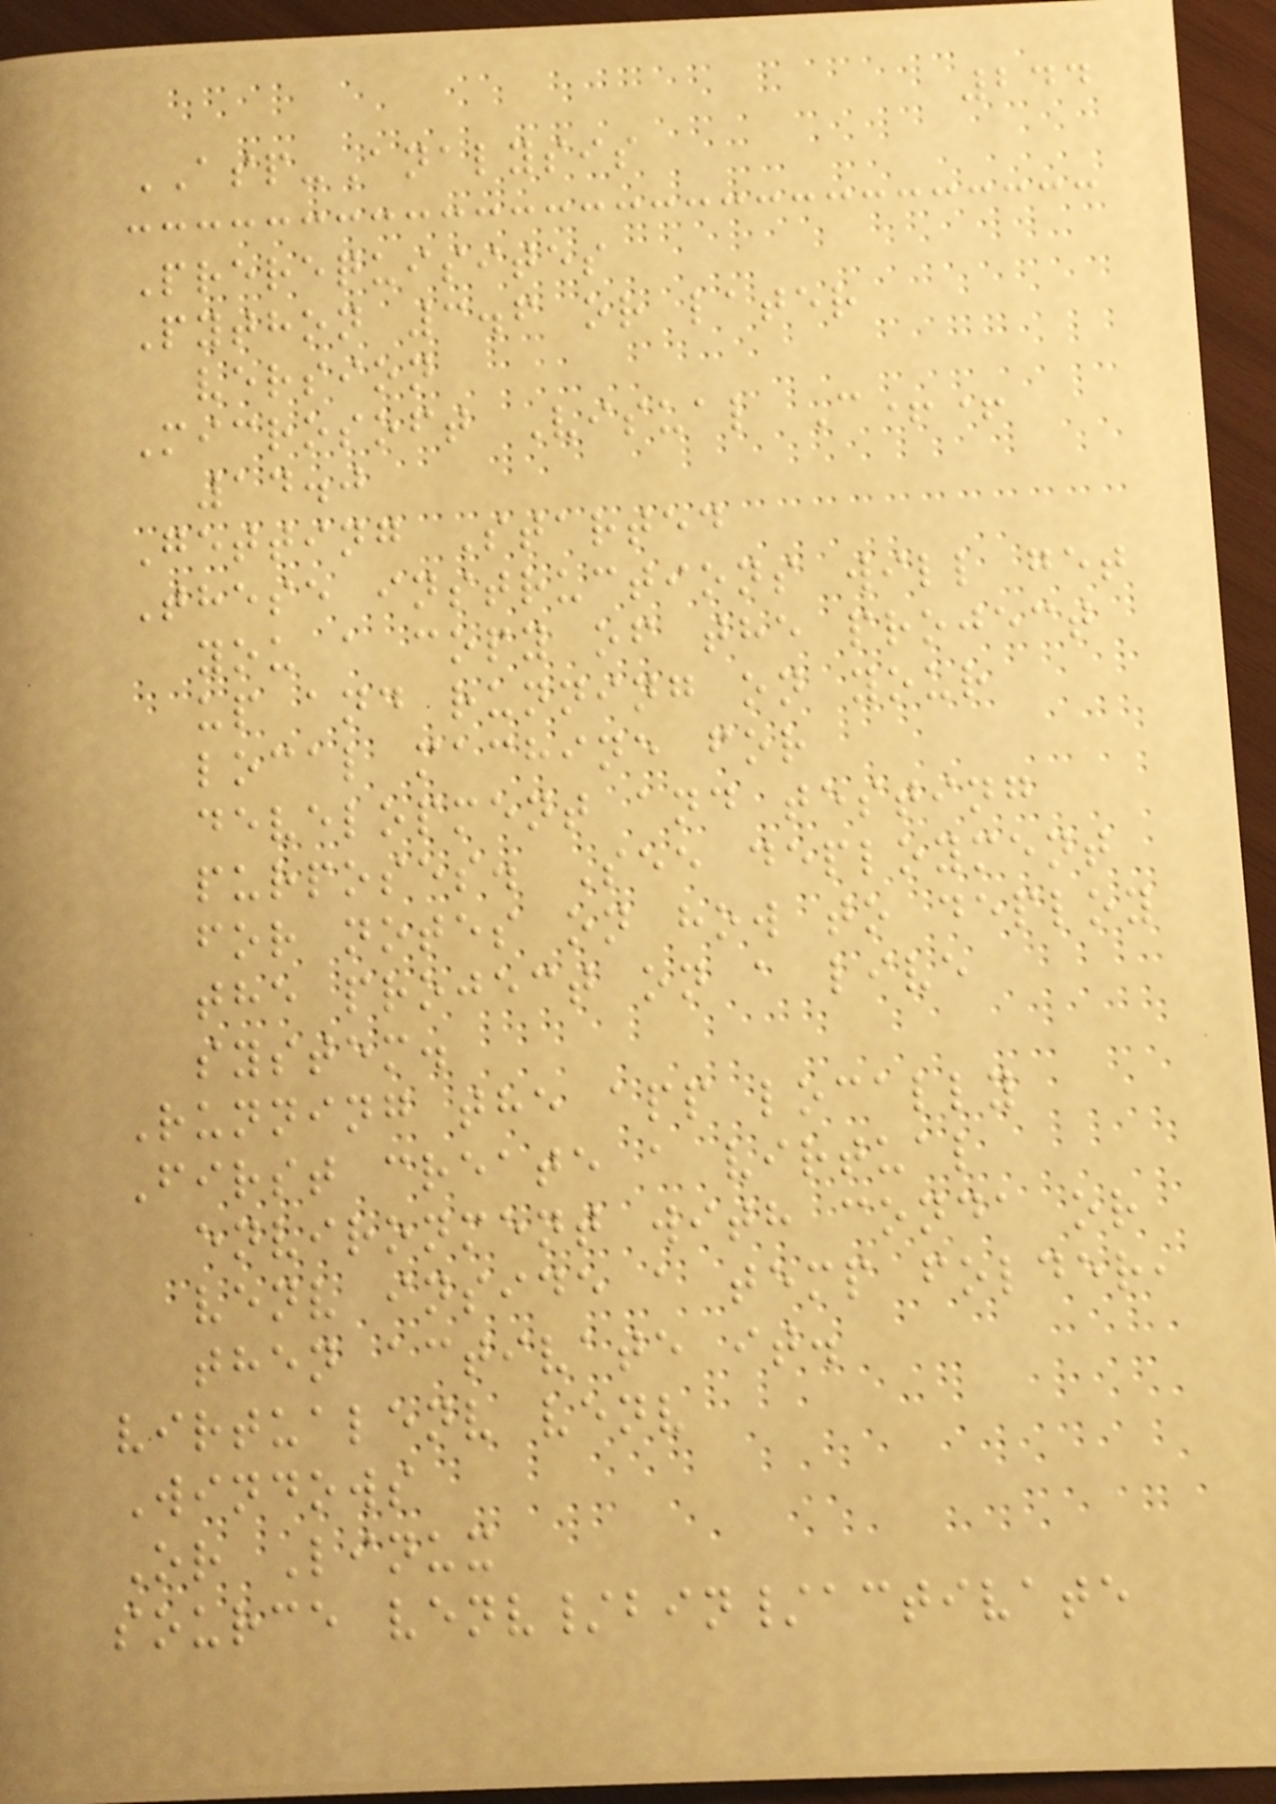244
ASP-Analysis
Prerequisites
Python 3.6 or later
version
Microsoft Visual C++
14.0
Getting Started
These instructions will get
you a copy of the project
up and running on your
local machine for
development and testing
purposes. See deployment
for notes on how to deploy
the project on a live
system.
Running the app locally
First create a virtual
environment with conda or
venv inside a temp folder,
then activate it.
virtualenv venv
Windows
Or Linux
source venv/bin/activate
